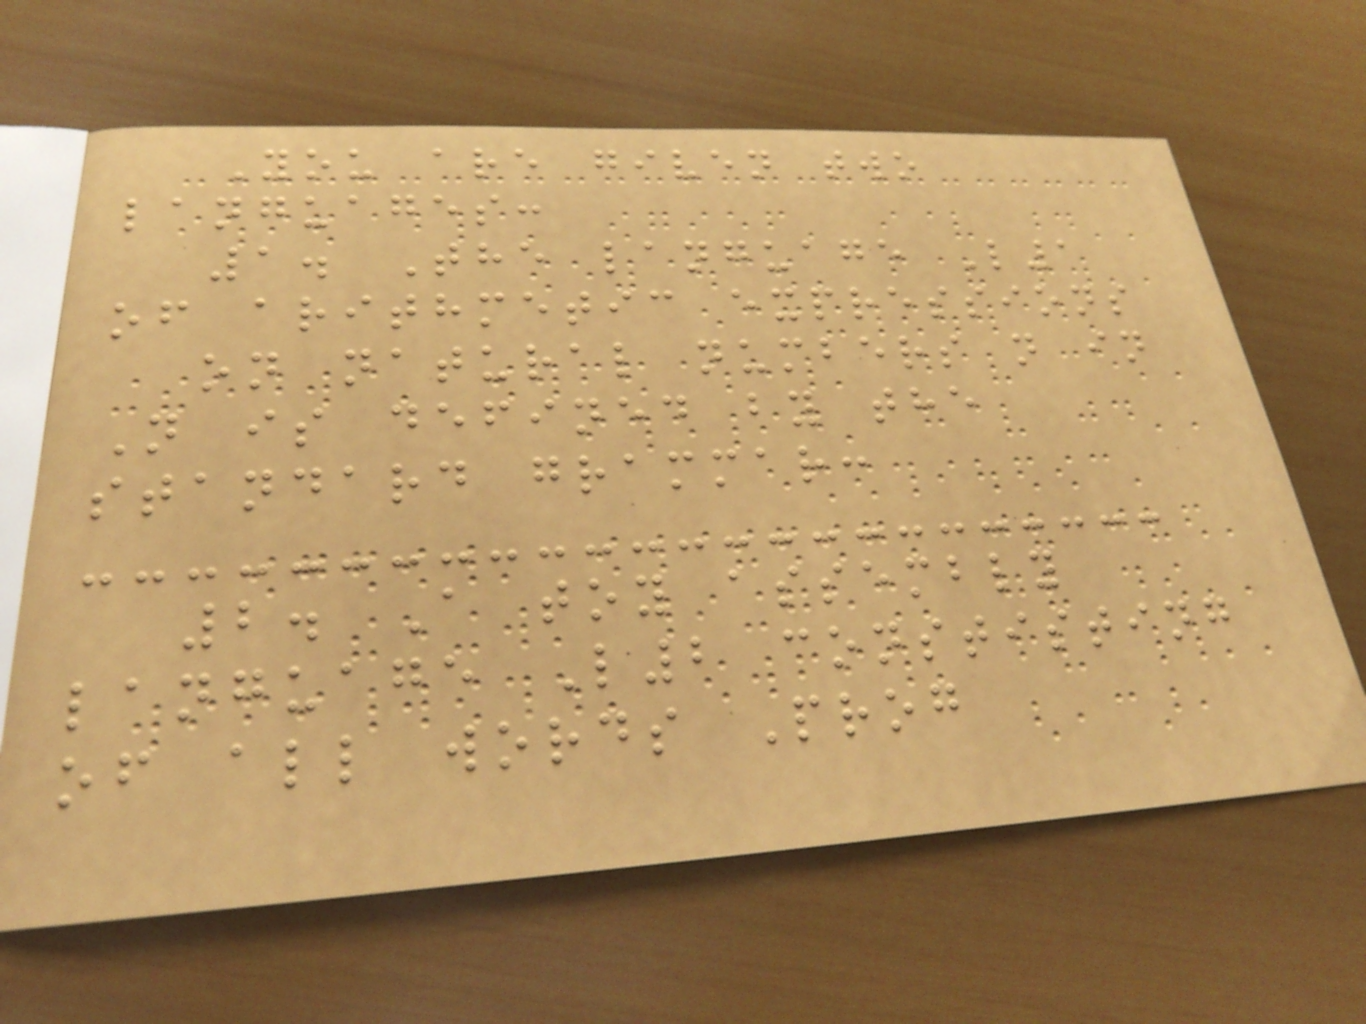You are given two
languages:
1. The language L1
of arithmetic expressions
on natural numbers n in
N is defined by the
standard grammar:
2. A toy assembly
language L2 constisting
of all words Prog
